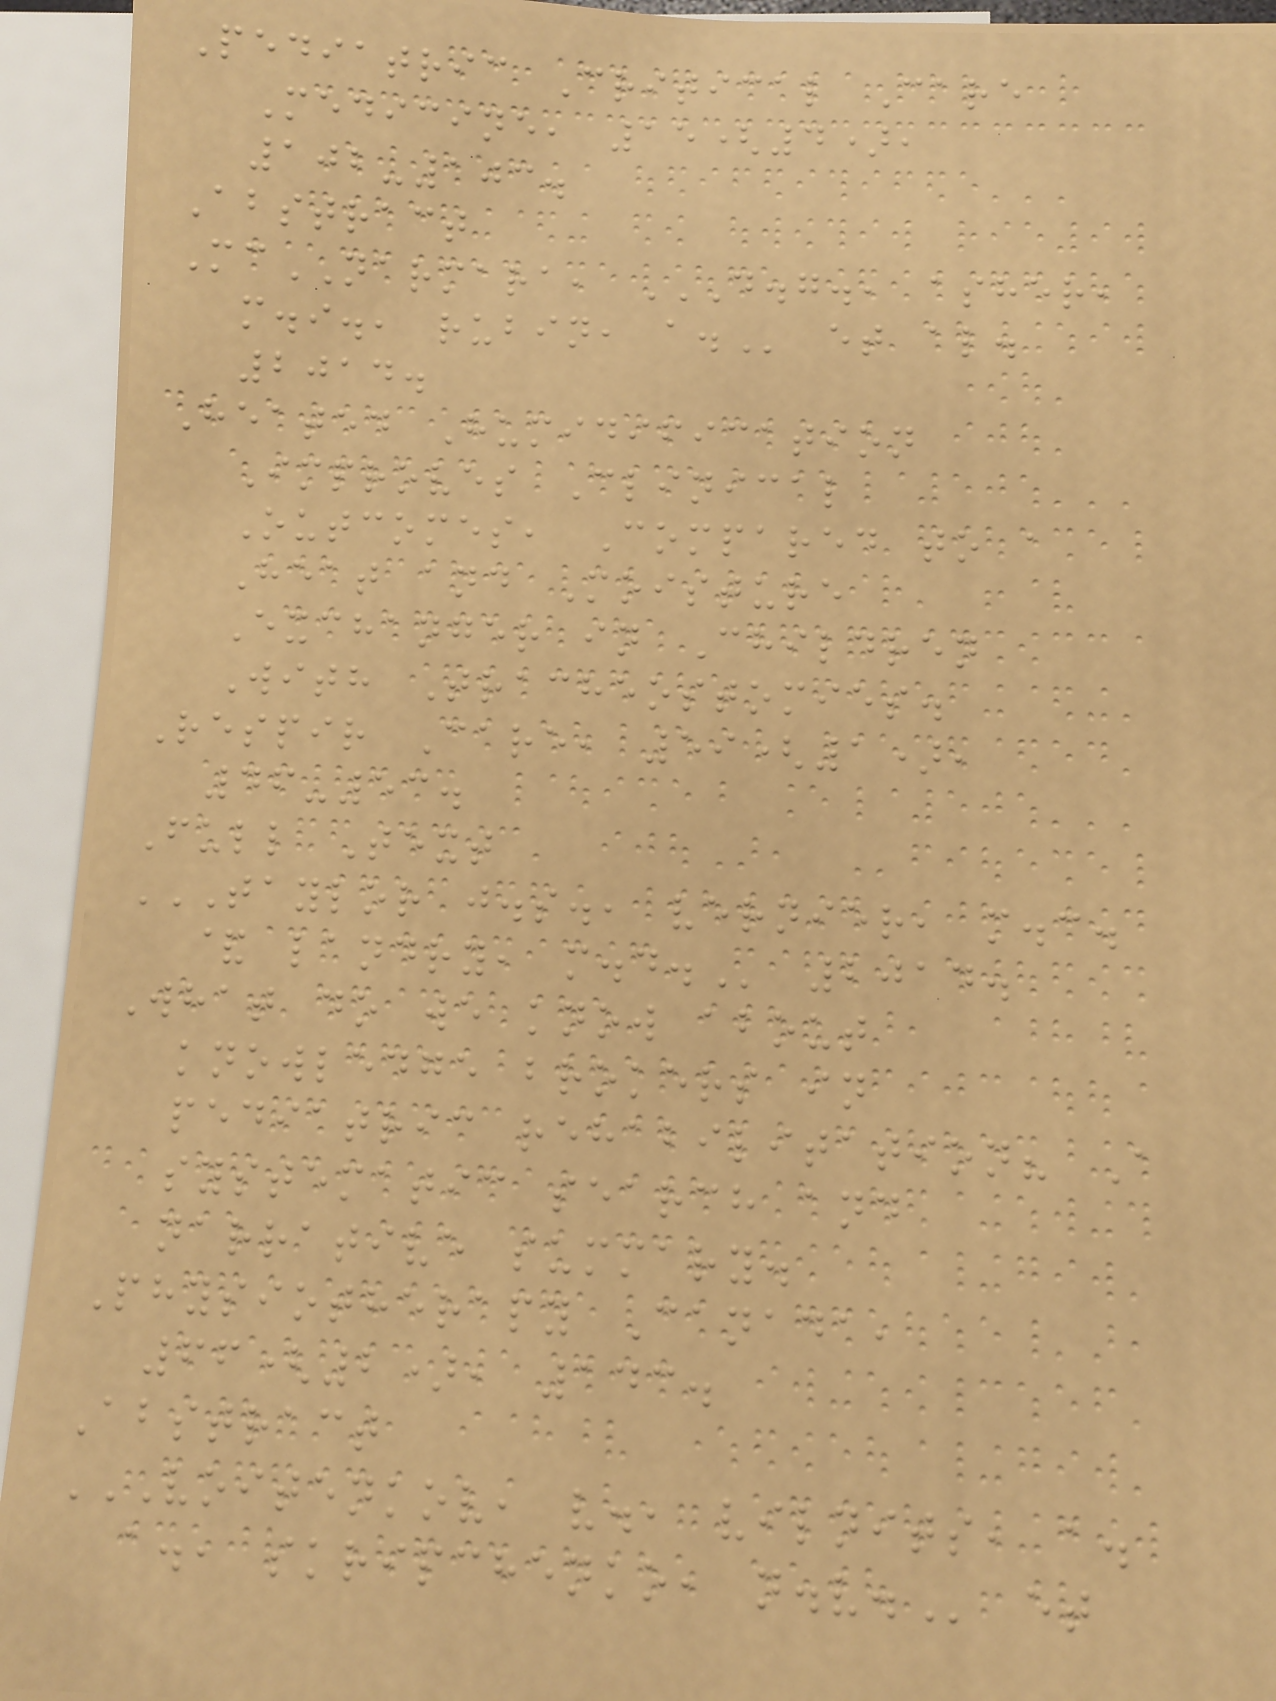Pediatric Critical Care
Medicine, 15(4),
102-103.
Abstract
McNARMARA, D.G., ASHER,
M.I., RUBIN, A. et al.
2014.
Heated Humidification
Improves Clinical
Outcomes, Compared to a
Heat and Moisture
Exchanger in Children
With Tracheostomies.
Respir Care, 59(1),
46-53.
Full Text
TAYLOR J.S., VERNIER, M.C.
& LANDRY, M.D. 2014.
What do we know about
knowledge brokers in
pediatric rehabilitation? A
systematic search and
narrative summary.
Physiotherapy Canada,
66(2), 143.
Abstract
VOITENKOV, V., VILNITS, A.
A., SKRIPCHENKO, N.V. et
